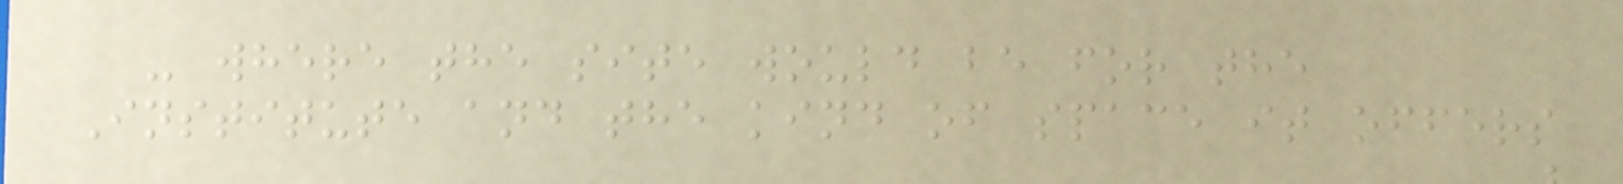- where the site would be for the
Institute and the kind of space it offers
